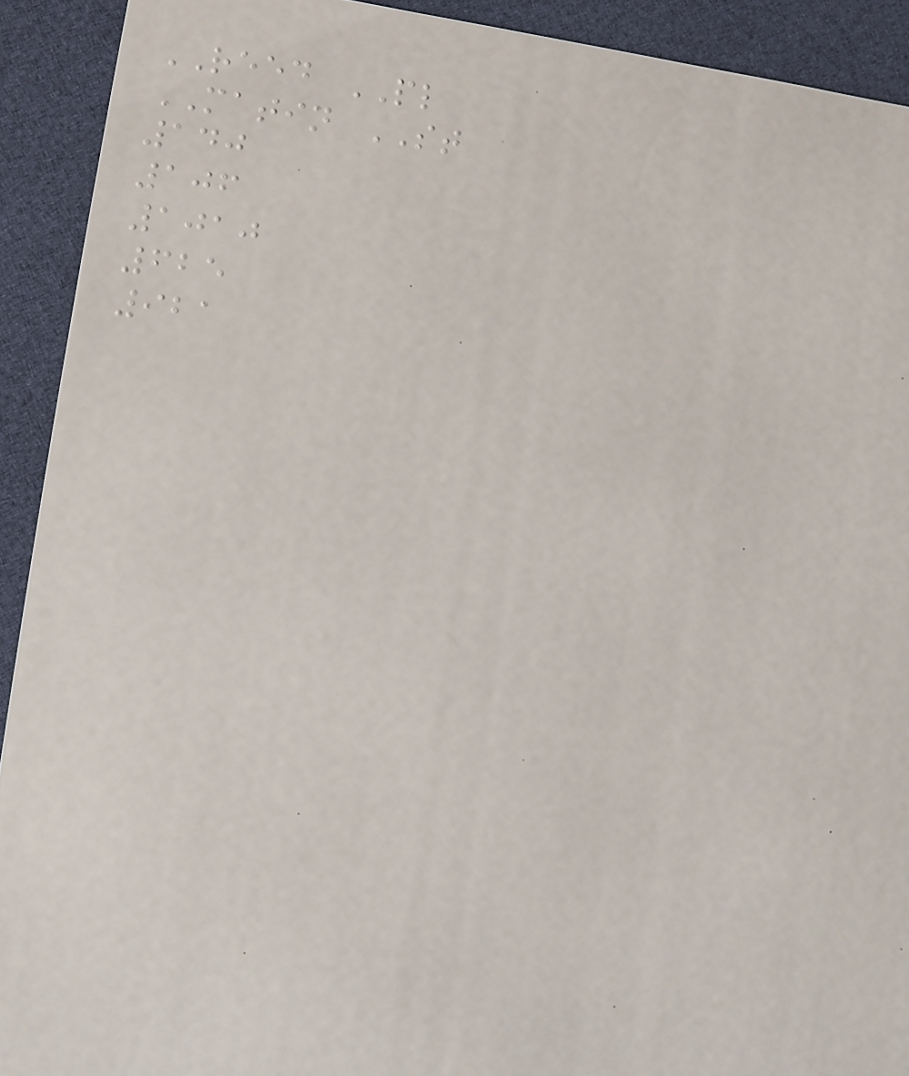REED PL
MATIN ST
140
106
1010
625
921
